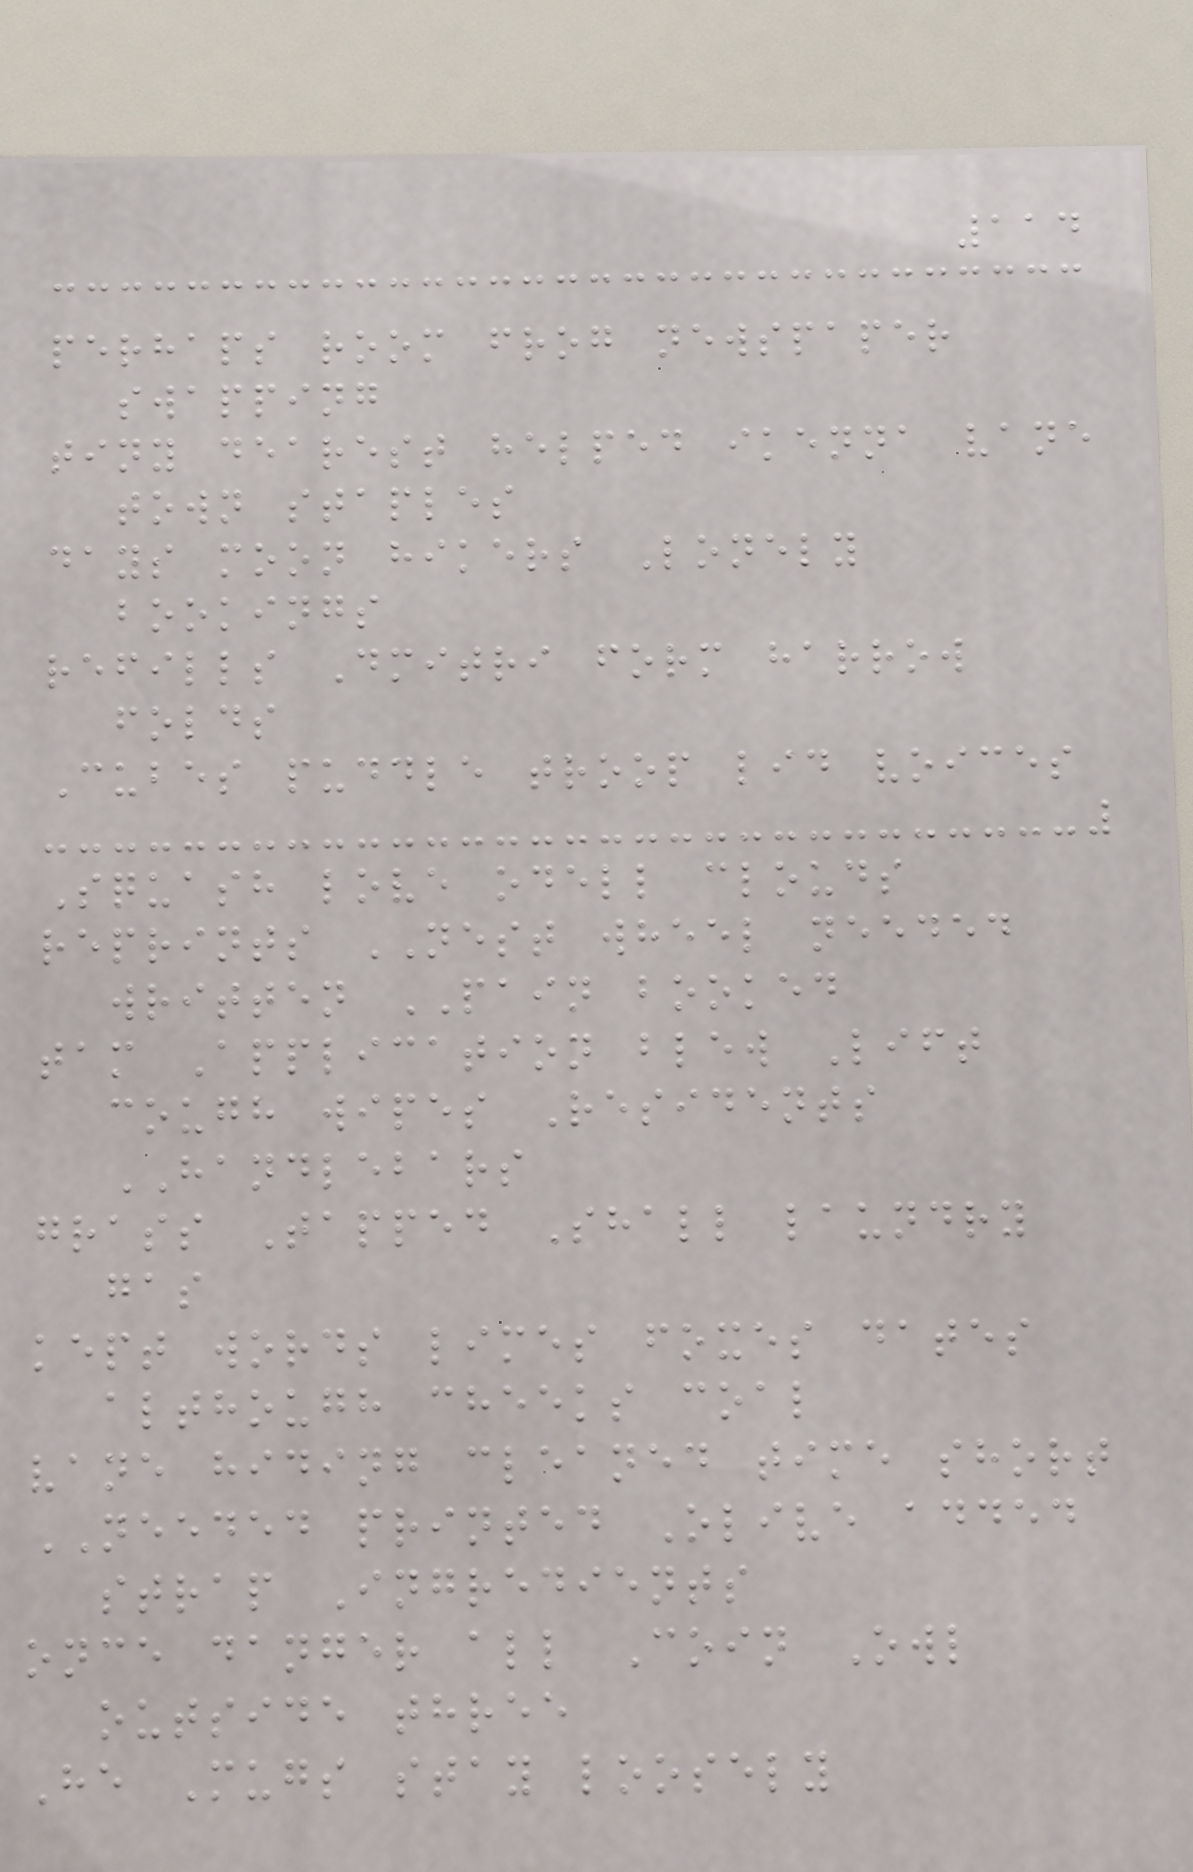114
perhaps room frog newspaper
swapping
tiny dearest helped ikenna vane
town staples
days moon hikers Lonely
bookings
refills Dmitri form harrow
folds
Cubes puddle troop lid voices
Squash love odell clouds
reprints NEST wheel needed
written PAIN booked
tam Application blew Lift
cough wipes Residents
HANDLEBARS
grass Tapped Shall laundry
gas
kept words limes foxes dates
although cheeks coal
vane hiding cleaned time short
NEEDED printed Olive added
strap Ingredients
once danger all Coin Owl
outside three
He Mugs stay loosely
